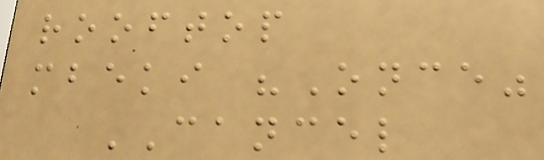rooftop
mbeki "Once"
CANCEL
